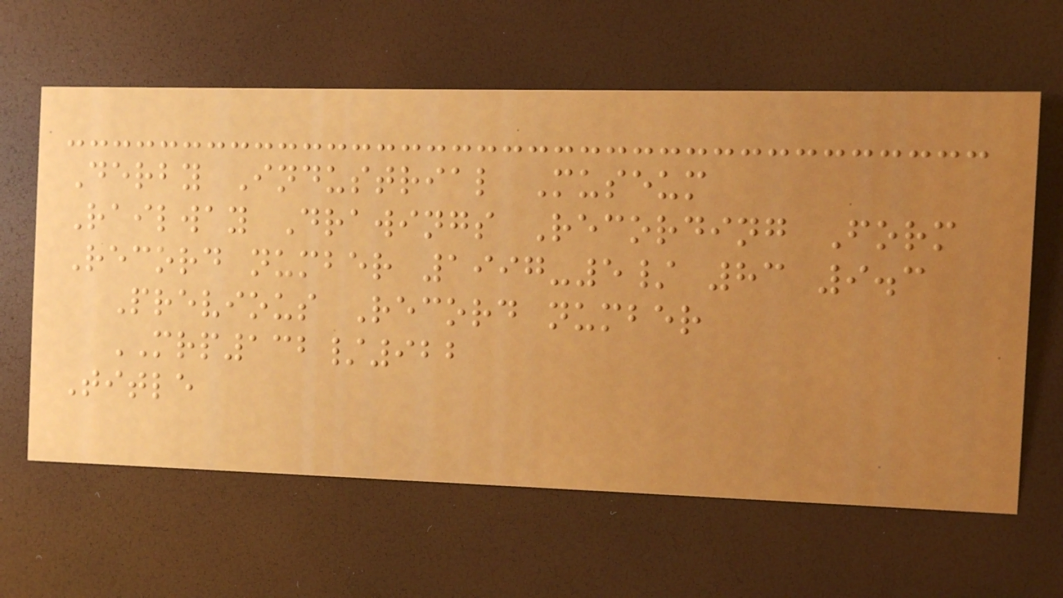Derby Industrial Museum
Railway Drawings Recording Form
Record number 1997-5/ 83 9.3
Previous Record number
MRP132/922
Title
